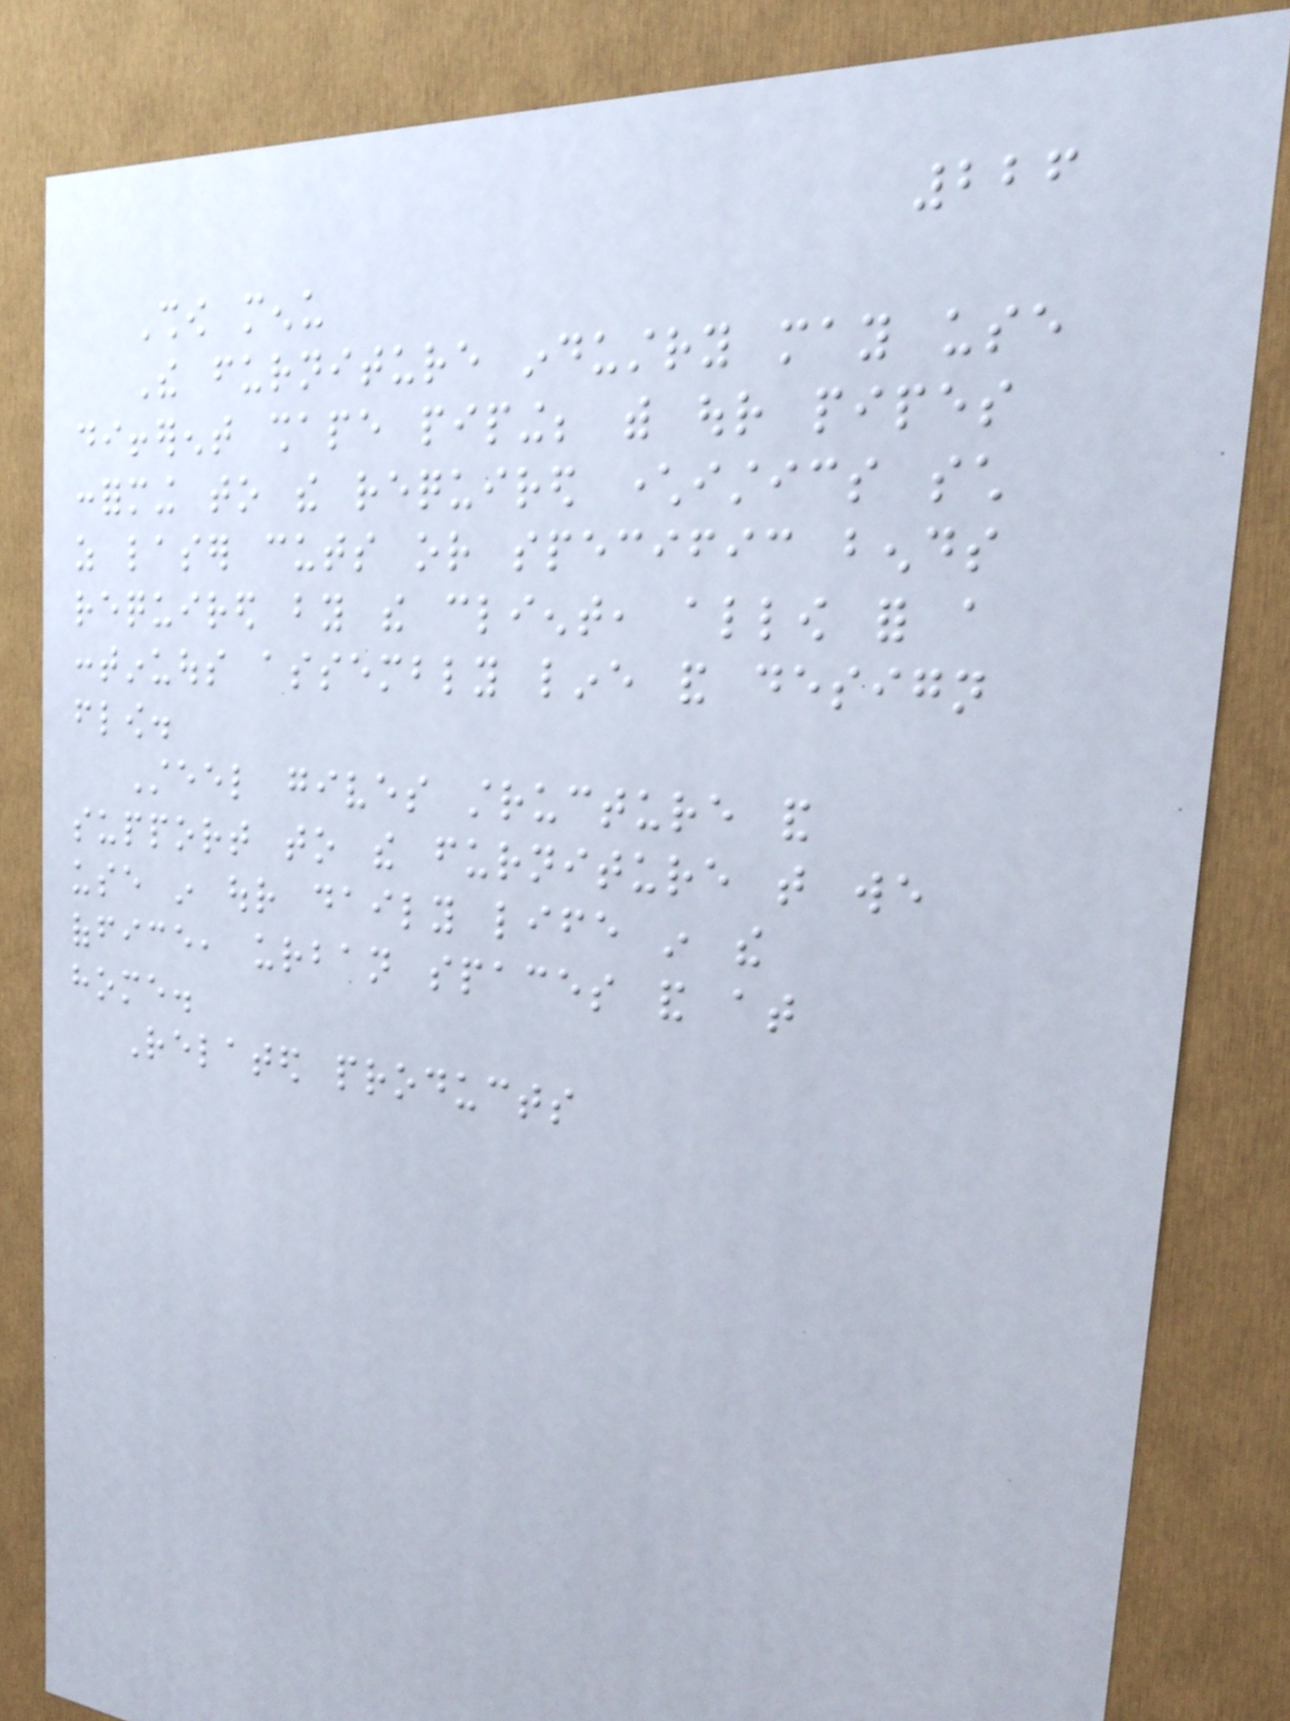226
Show menu
The furniture industry may use
different shape piping; with our pipes
conforming to the required characteristics such
as laser cuts or specific bends
required by the client, allow for a
continuous assembly line and design
flow.
Steel gives structure and
support to the furniture that we
use in our daily life in the
office, urban spaces and at
home.
Related products
